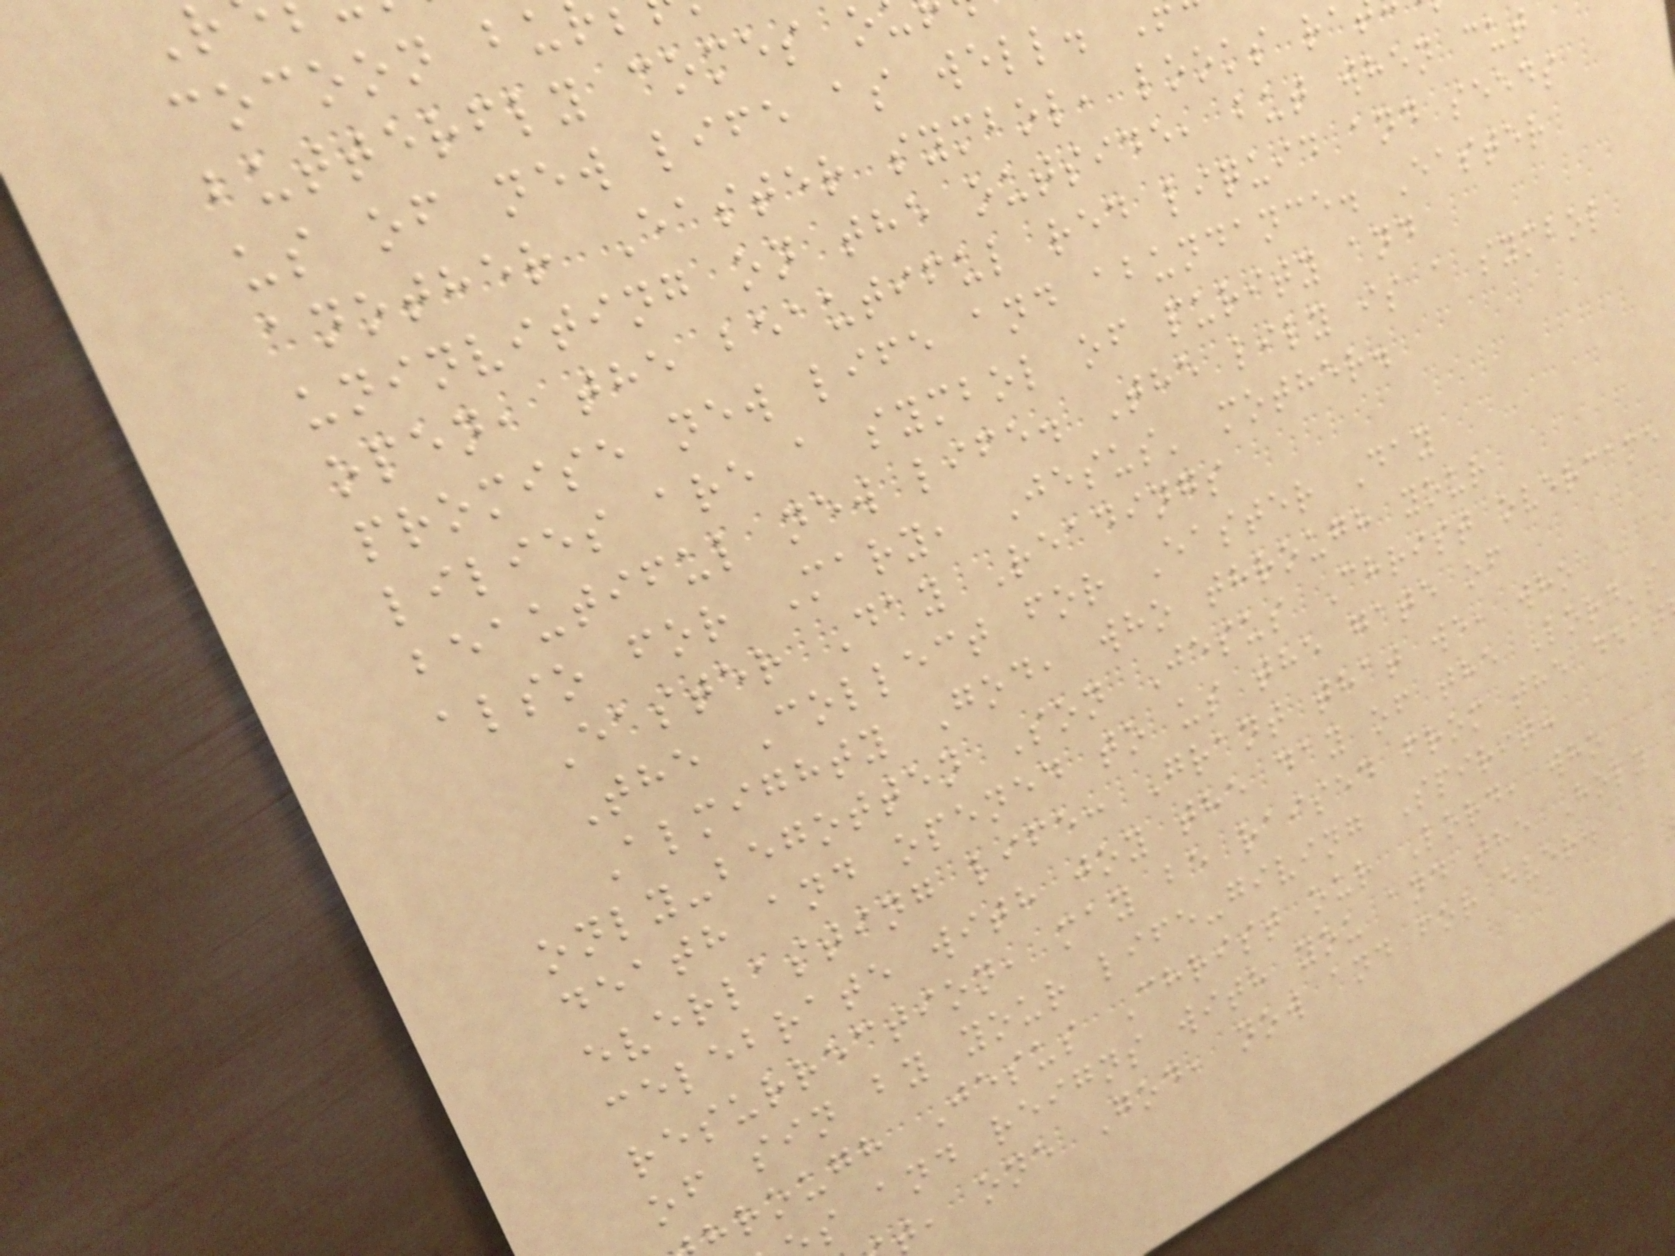cocoon bu
butterfly comes o
us of new life as well.
another Easter symbol, looks ra
uninviting on the outside, but when cut
open, the beautiful red liquid and seeds
promise new life and abundance. Easter
lilies are a symbol of purity and
beautiful new life. The lily is a symbol
also for Mary, Jesus' mother.
Easter Day Readings
The Collect for Easter Day
Almighty God, who through your
only-begotten Son Jesus Christ overcame
death and opened to us the gate of
everlasting life: Grant that we, who
celebrate with joy the day of the Lord's
resurrection, may be raised from the deat
of sin by your life-giving Spirit:
hrough Jesus Christ our Lord, who
s and reigns with you and the Holy
t, one God, now and for ever.
